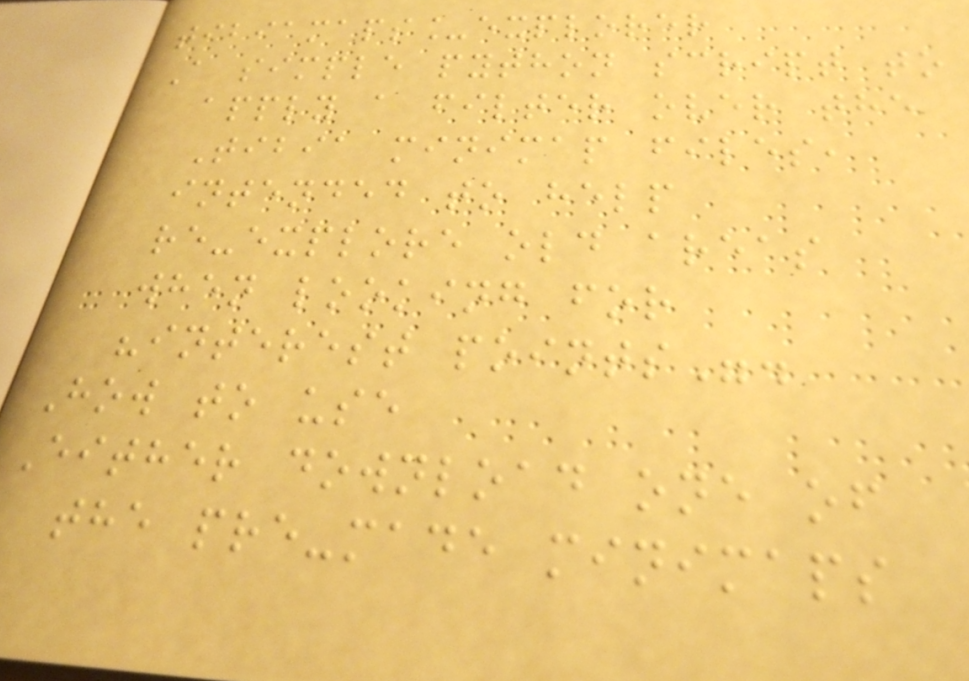tibiamaps_explorer
A simple python script to
apply a filter over the
Tibia minimap files,
intended to help
re-explore old areas
when looking for
"interest points".
How to use
Either download one of
the pre-made minimaps
